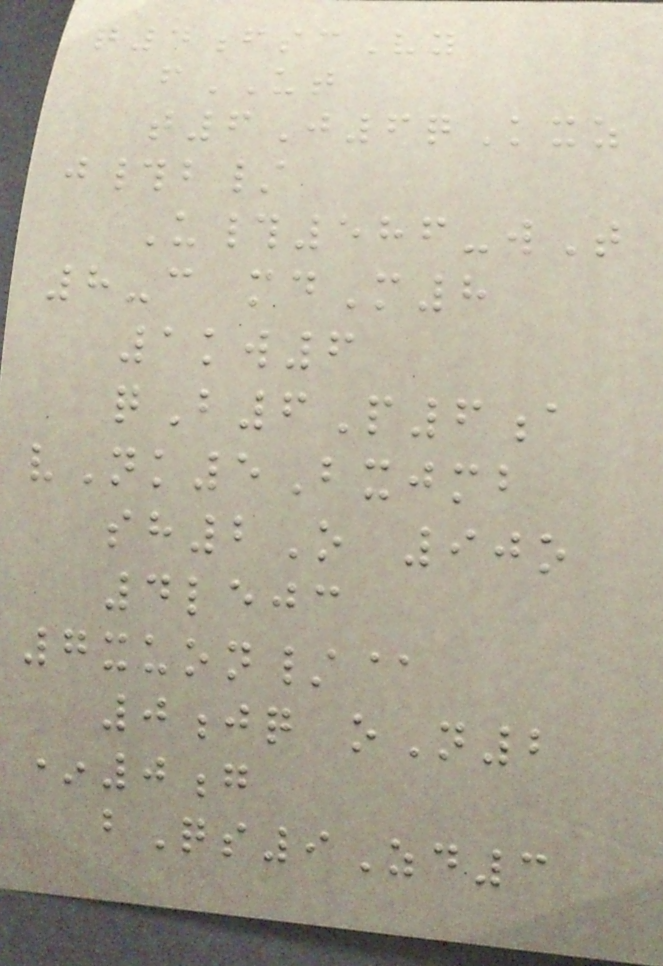q4fscVy
fUT
t6J6qKxz
j#b/
U#586-wT
8-c mdM8
1kw6
qB6P6a
vNk5Bxjmb
sh2O 90o
4lejc
7xuon/@
0jq oN2
*0g
bQs9Zd3
